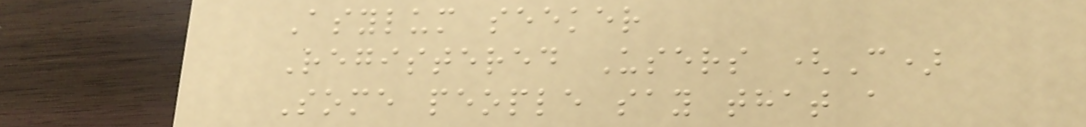Asylum seeker
Registered Users (C)
Some people say that a
